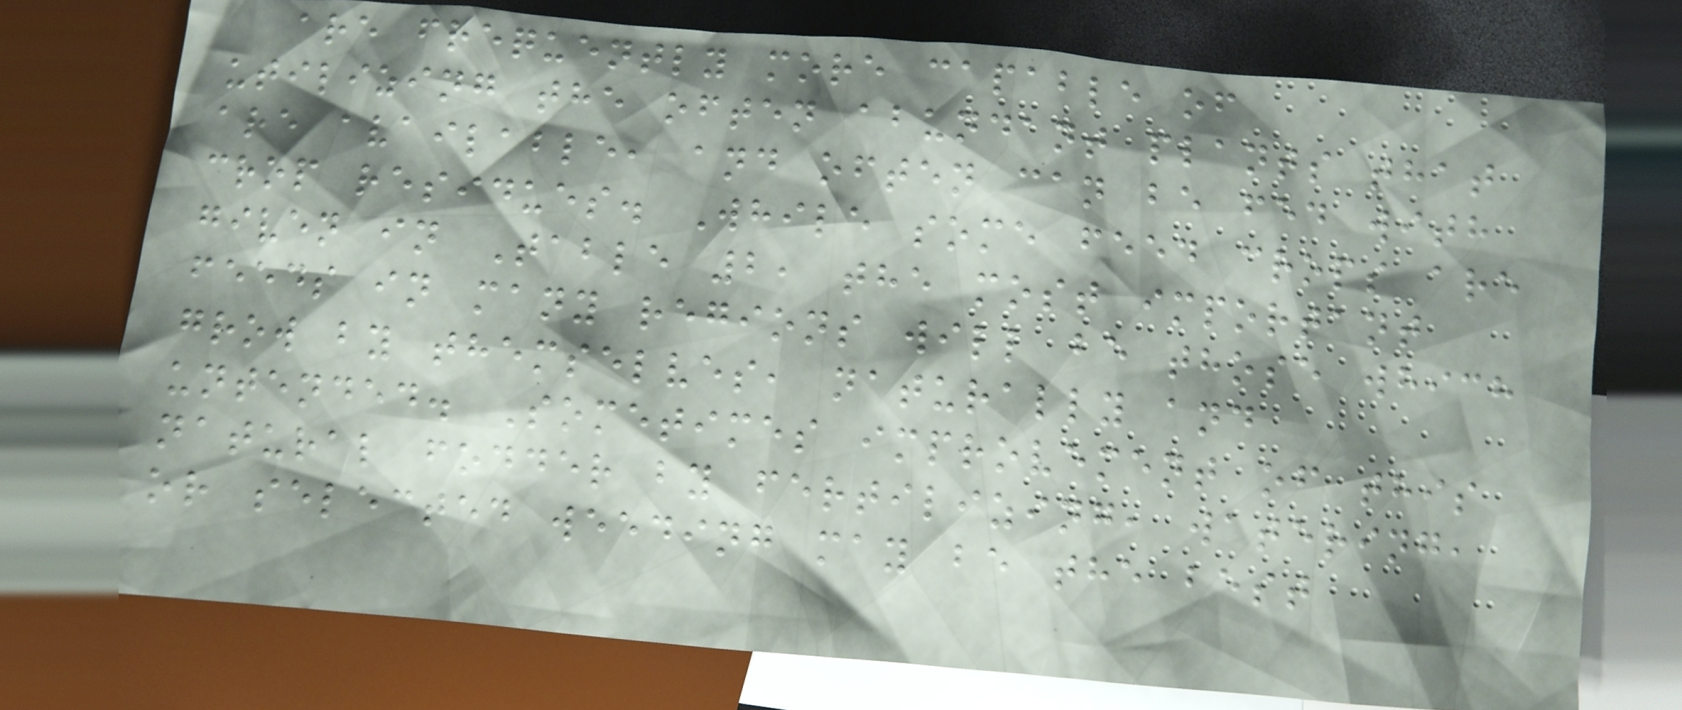are frequently more capable of
utilizing the often abundant plants that
are available, and often can be fed with
crop residues. While some feed crops are
given in Table 2, the most important
feeds in many regions will be those which
grow by themselves, naturally and
untended. Sometimes improvement of this
natural fodder by fertilizing, watering,
or selected weeding may be the best
